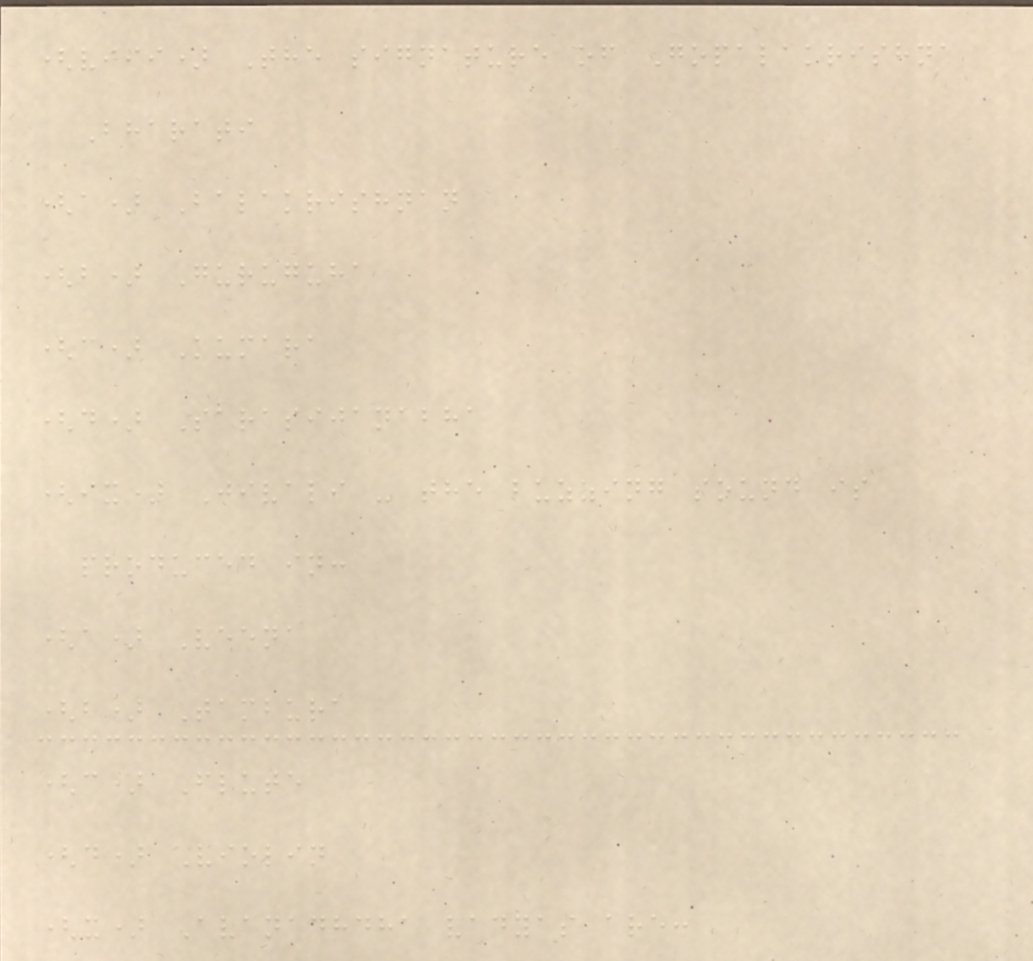(viii) The signature of Gopalakrishna
Bharati
(a) Balakrishnan
(b) Guruguha
(c) Kumara
(d) Sarasijanabha
(ix) Jivali - the buzzing sound is
produced in:
(a) Veena
(b) Tambura
(c) Flute
(d) Violin
(x) Avanadhdha vadyas are:
